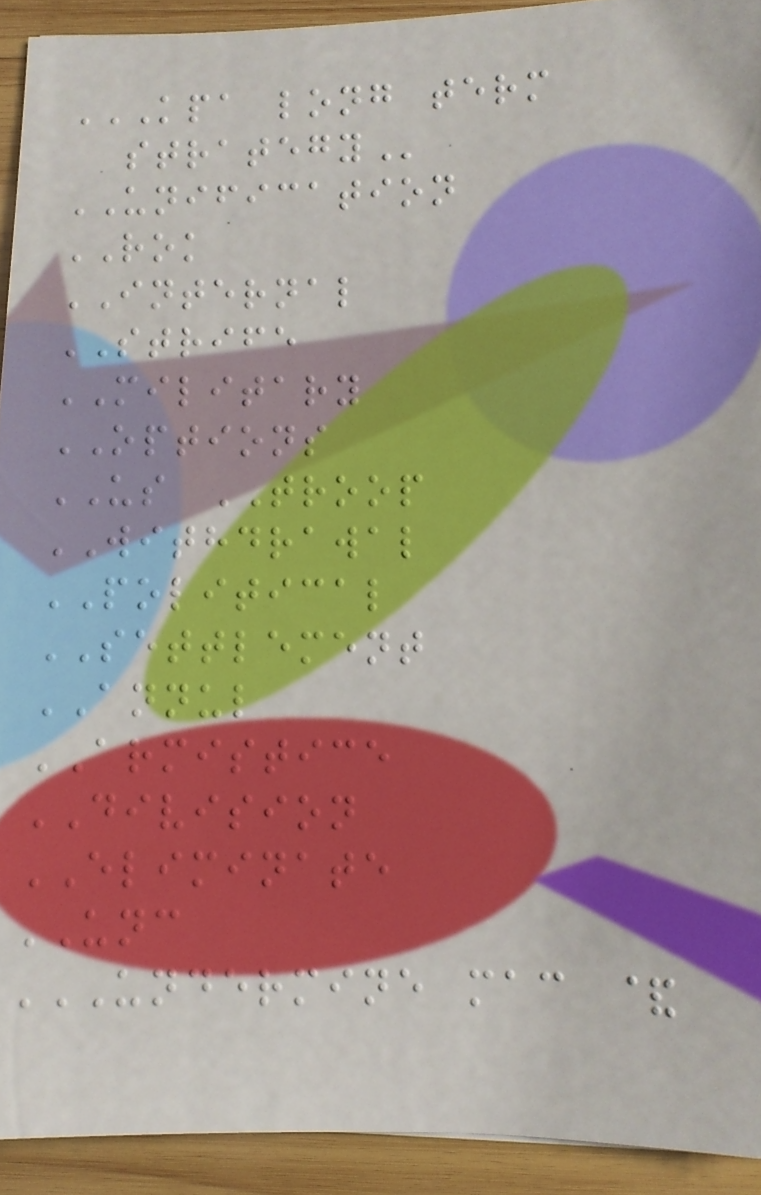KPA LONG TERM
STRATEGY
UNIFICATION
ROK
INTERNAL
STRIFE
MILITARY
OPTIONS
US TROOP
WITHDRAWAL
POLITICAL
SETTLEMENT
ANNUL
ARMISTICE
DIVISION
ELIMINATE
UNC
UNDERMINE MAC &
